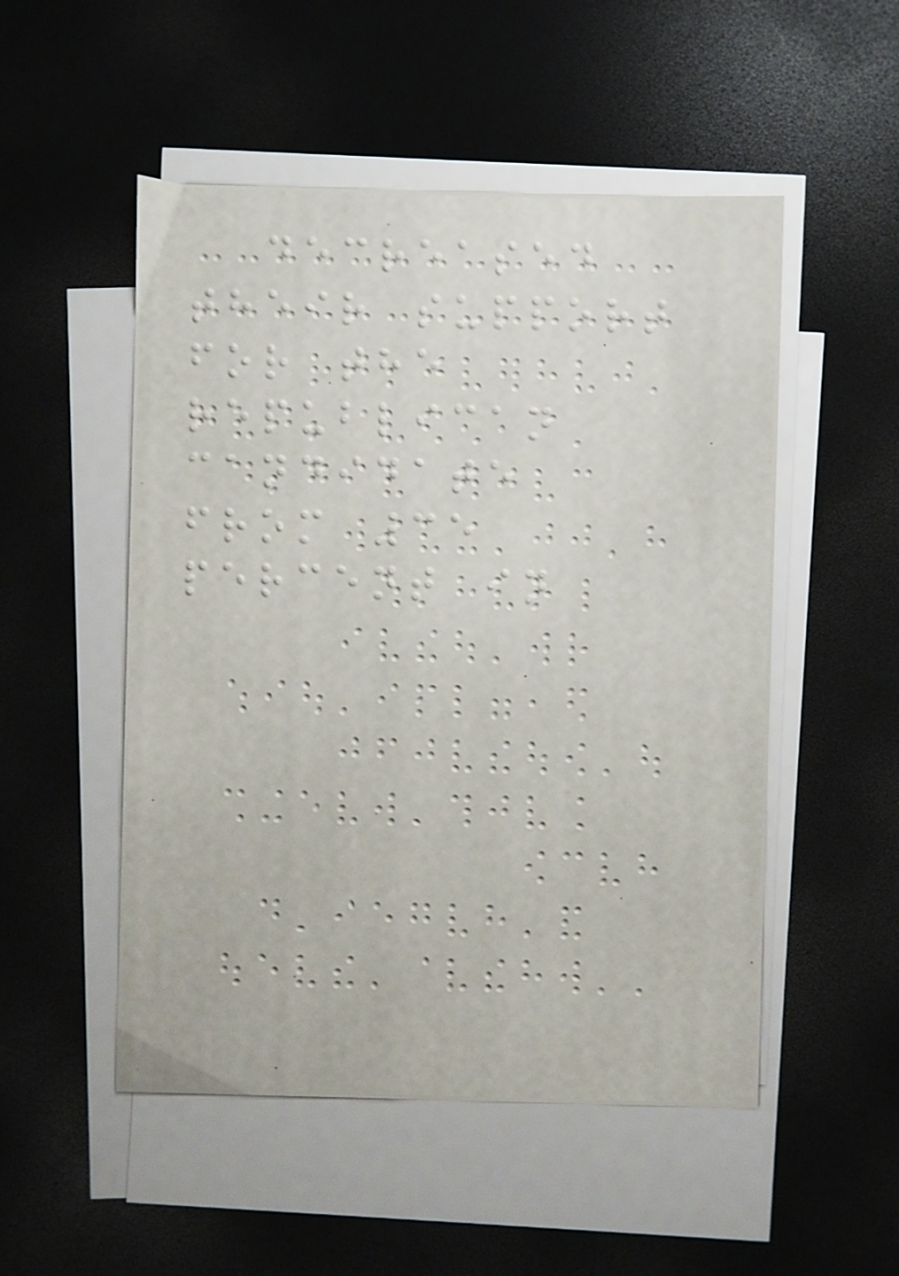decreased
their support
for the
republican
candidate
from 35
percent in
